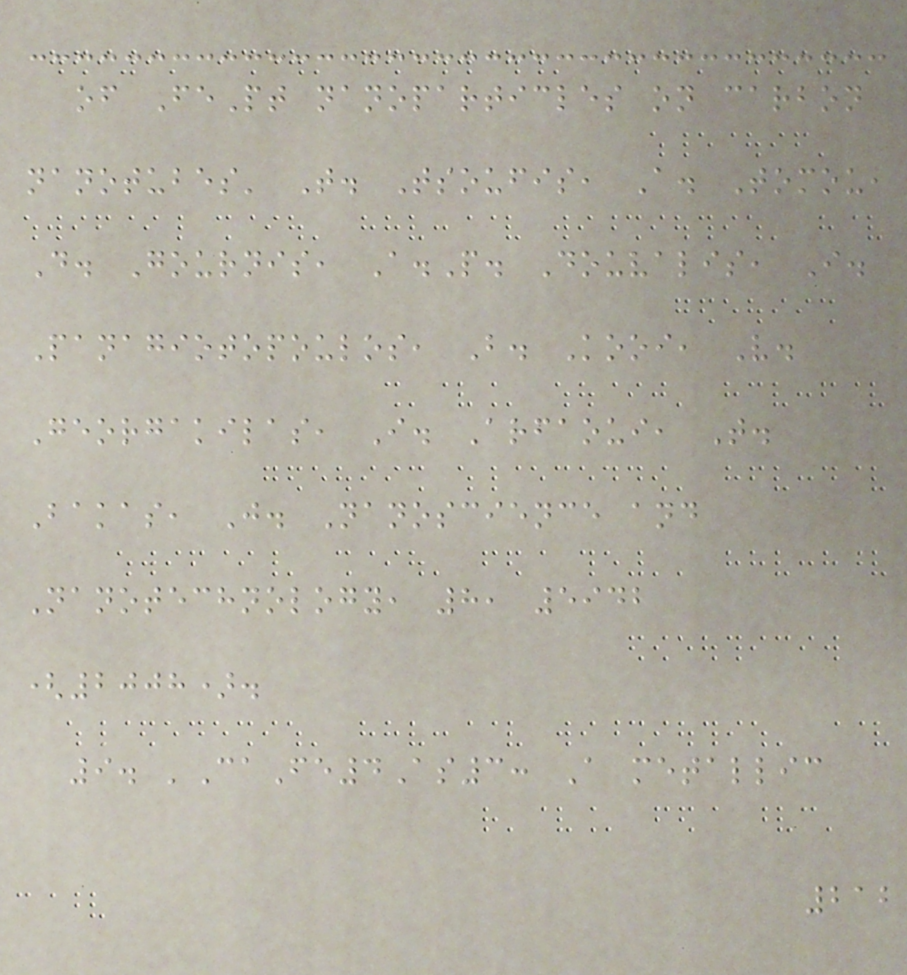of FePt nanoparticles on carbon
nanotubes' T. Tsoufis, A. Tomou,
D. Gournis, A.P. Douvalis, I.
Panagiotopoulos, B. Kooi, V.
Georgakilas, I. Arfaoui, T.
Bakas, J. Nanoscience and
Nanotechnology, 8, 5942
(2008).
9. 'CaFe4As3: A metallic
212
